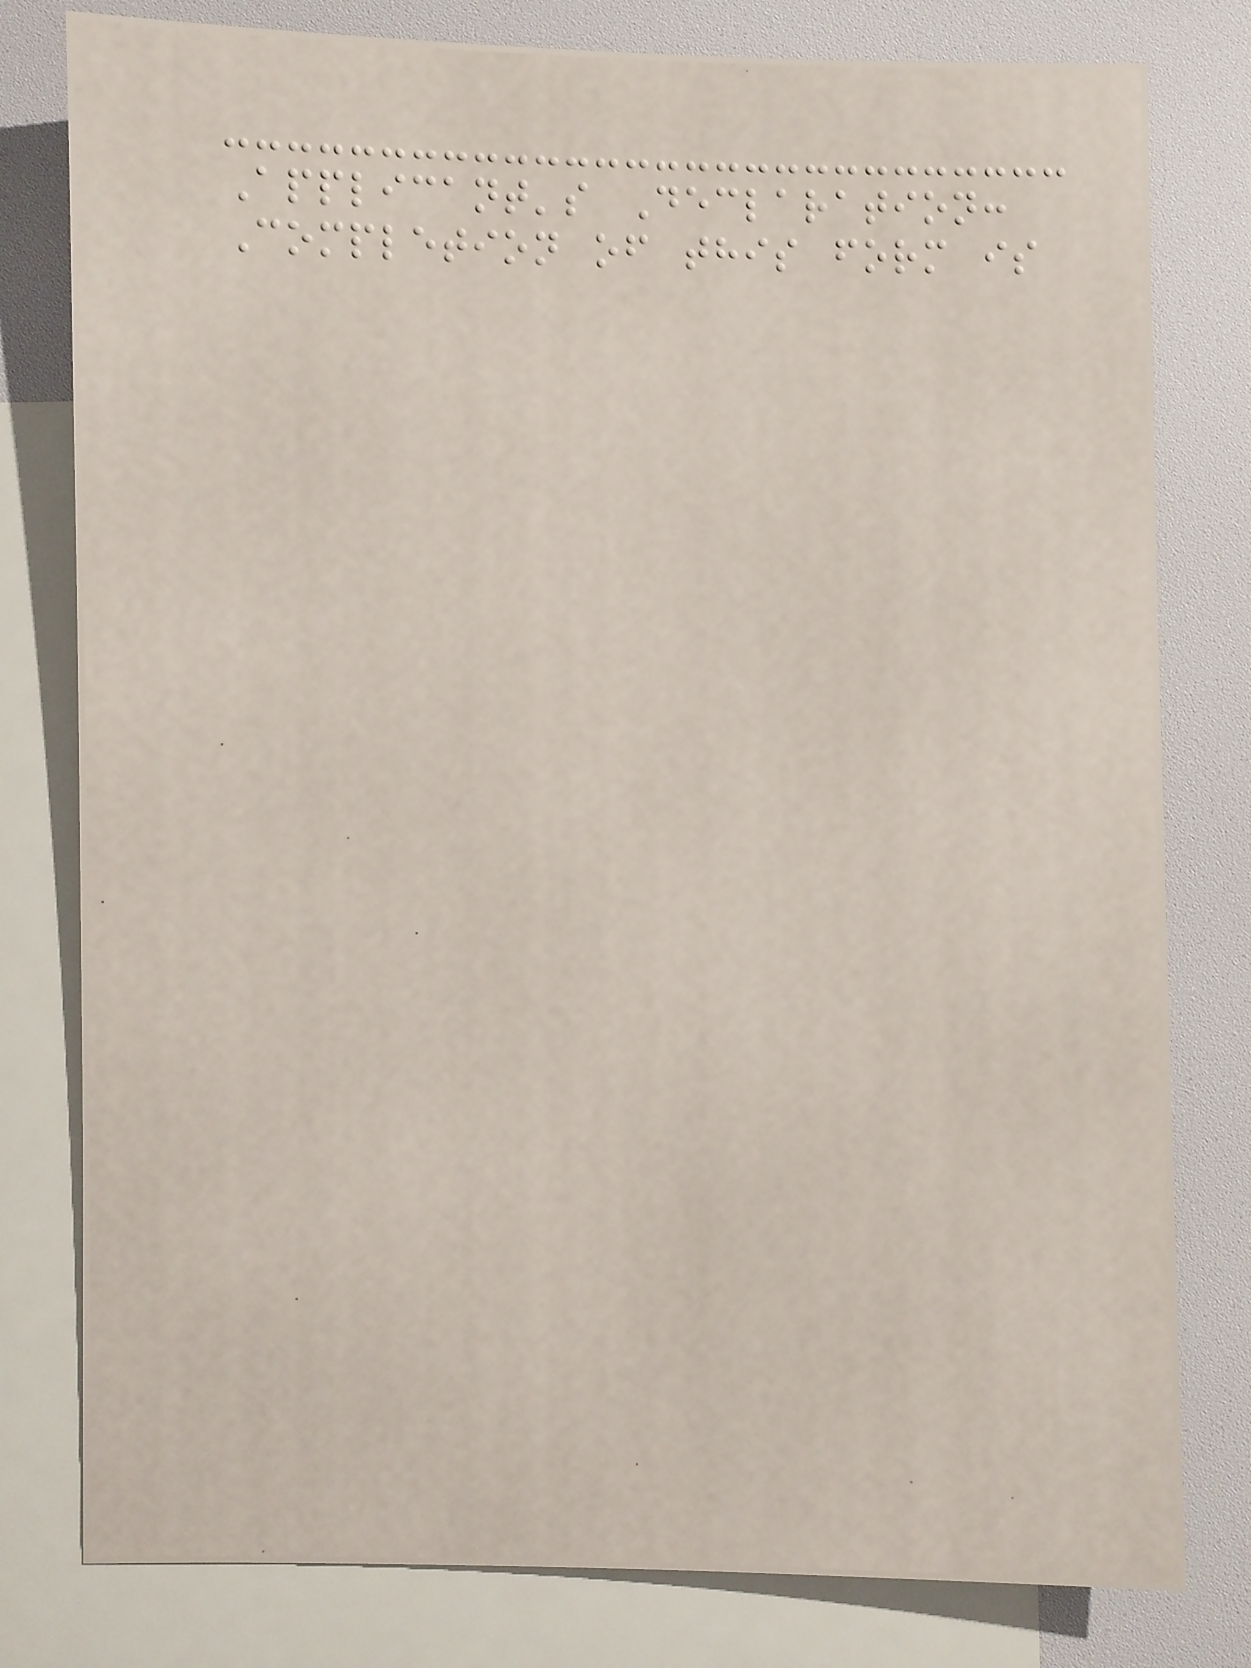Applicant's Declaration:
Completion of this form is
